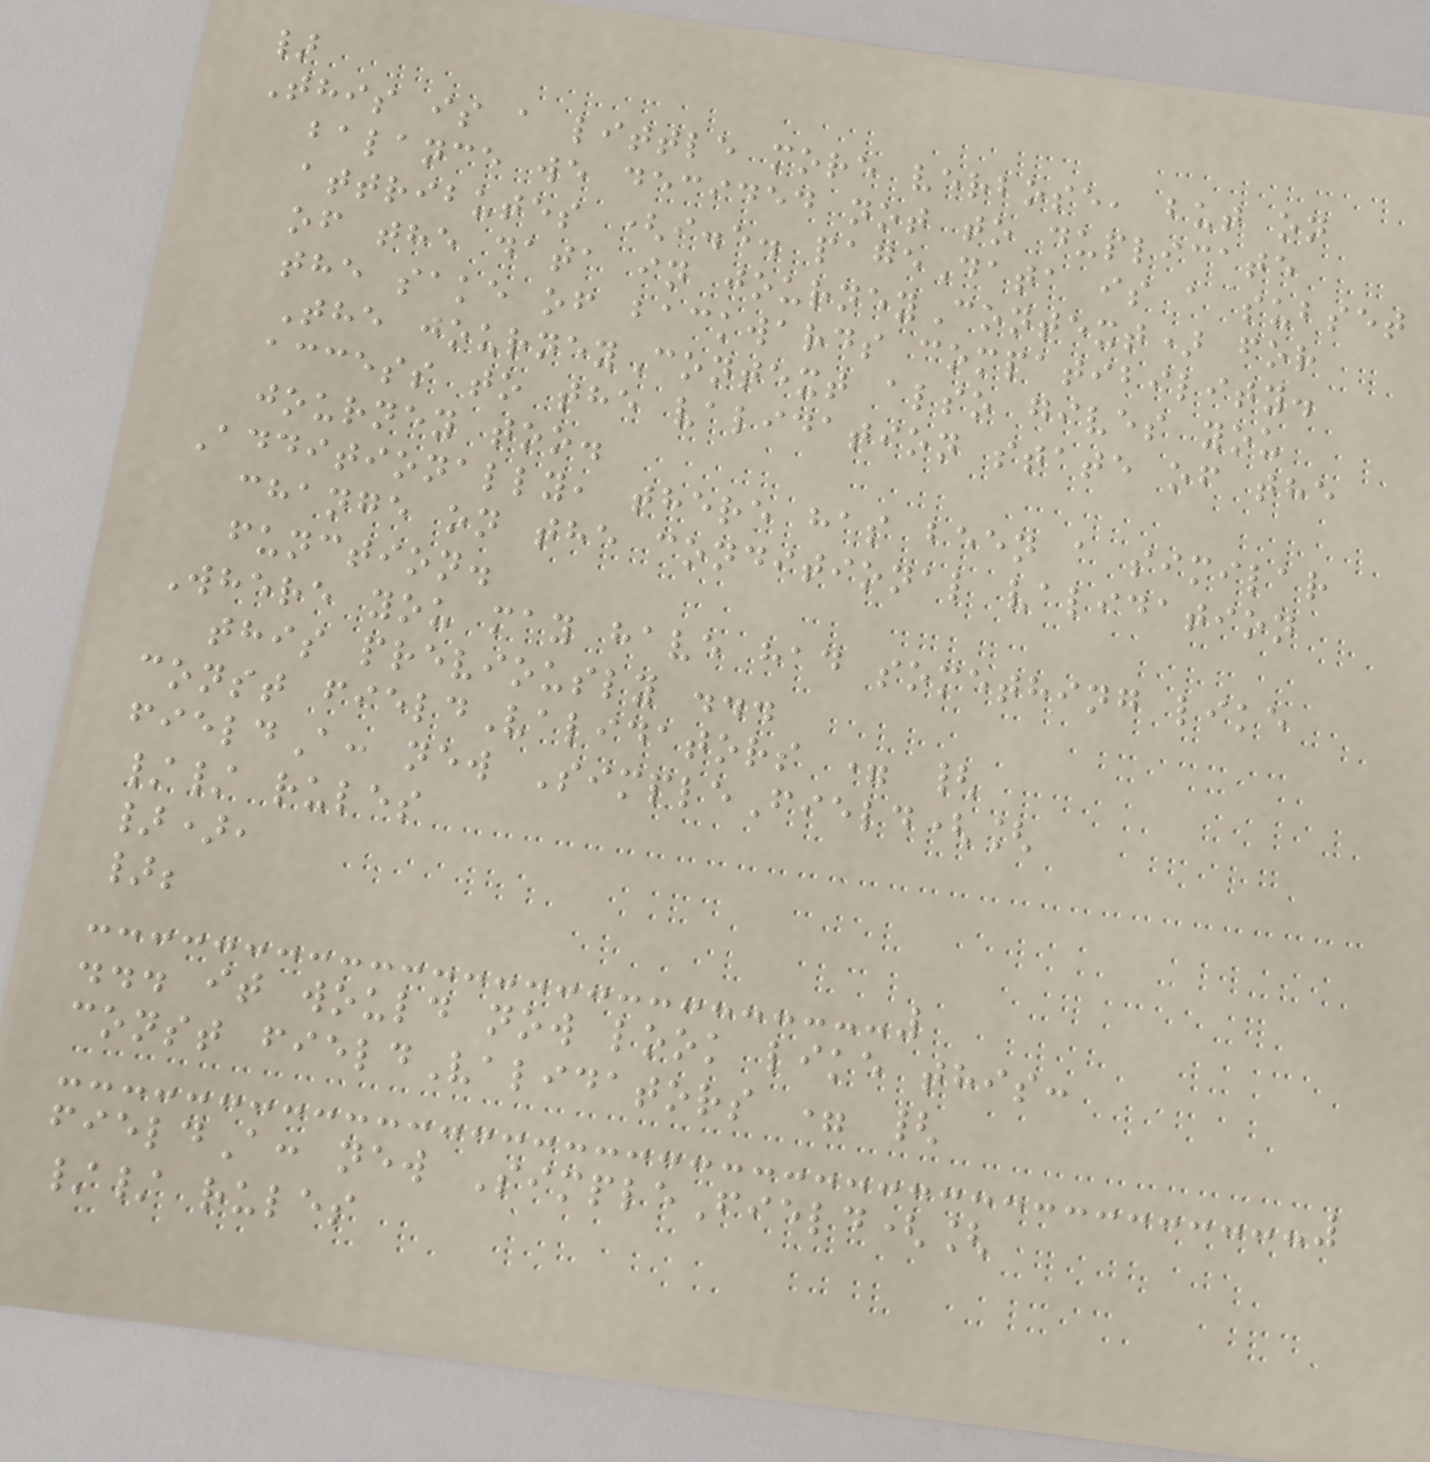}
This is a little more verbose, but on
balance we decided not to duplicate
attributes (i.e. pageData is a subset
of the data in journeyContext) for
the sake of backwards compatibility.
The journeyContext also gives you
access to the validation state of the
journey too.
Additionally, there has been a similar
change on the conditional validation
function.
Where you may have had something like
this previously ...
const fieldValidators = {
fieldA: new SimpleField([
// rules
}),
};
... it would now look like this:
const fieldValidators = {
fieldA: new SimpleField([
// rules
